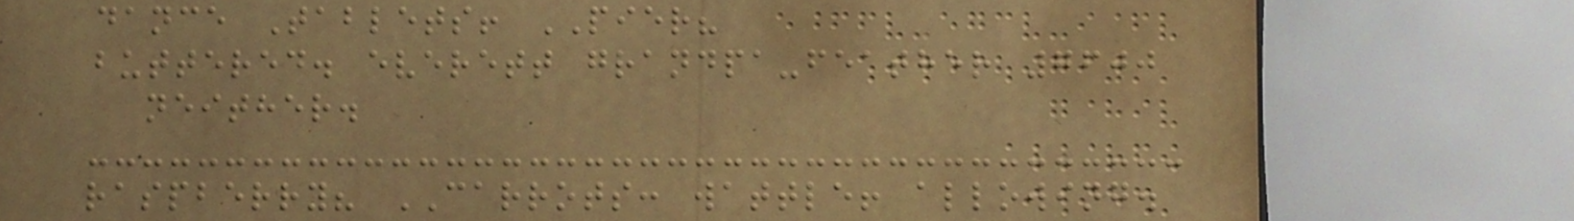dance Tablets! PIER?
buttered. everett grandpa-feather 7600
neither.
raspberry? CARROTS: wattle! allowing.
